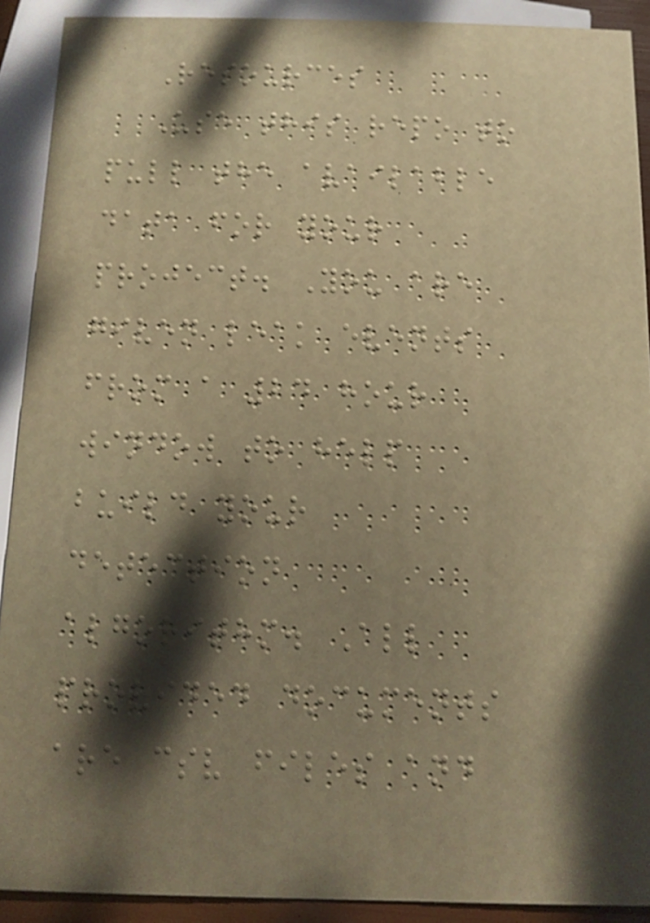Resources
Use this repo to
pull the available
data for your
project. You are
given leak events
from a 24 hour
window to help
build your
detection
algorithm. All
provided documents
are csv files and
